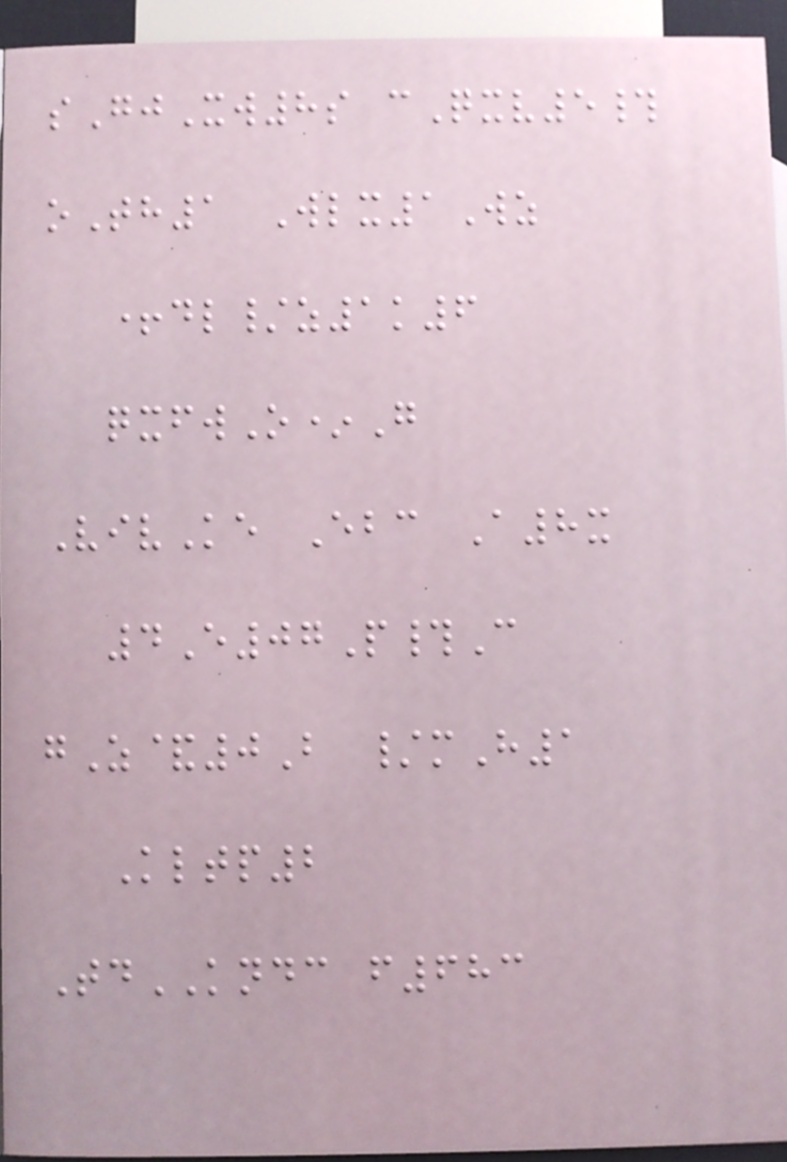sGjXw8s cQxv5#
oTh1 Wlx1Wz
+dl/z1k6
qxfwO*G
VivKe Ebc A8x
4E07P#C
gZ&0B /mH1
Kltp2
TdKNDC f683
